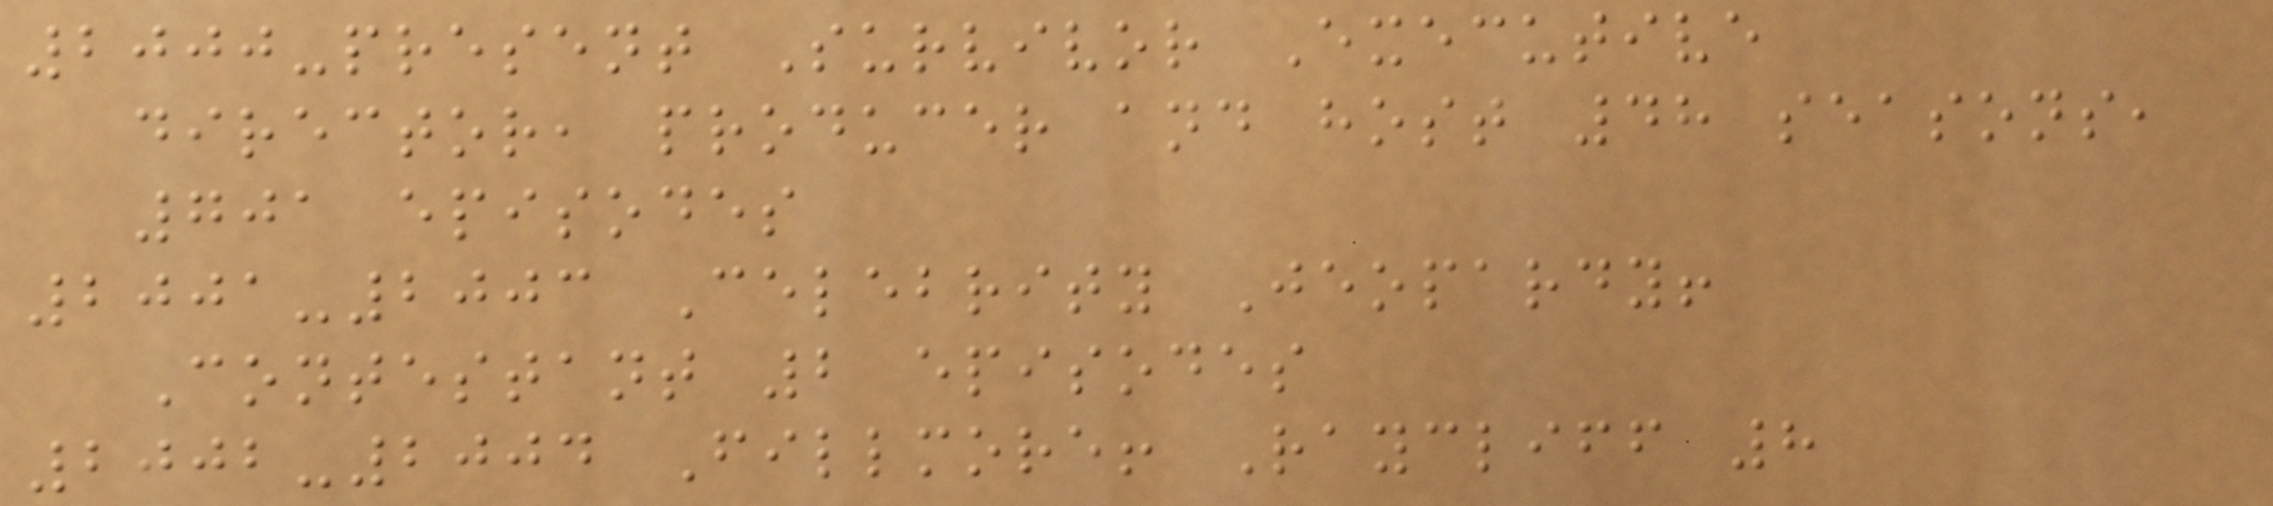2000-present Survivor Executive
director, producer and host 48 seasons,
701 episodes
2001-2003 Celebrity Jeopardy!
Contestant 2 episodes
2002-2004 Fillmore! Raycliff 8
